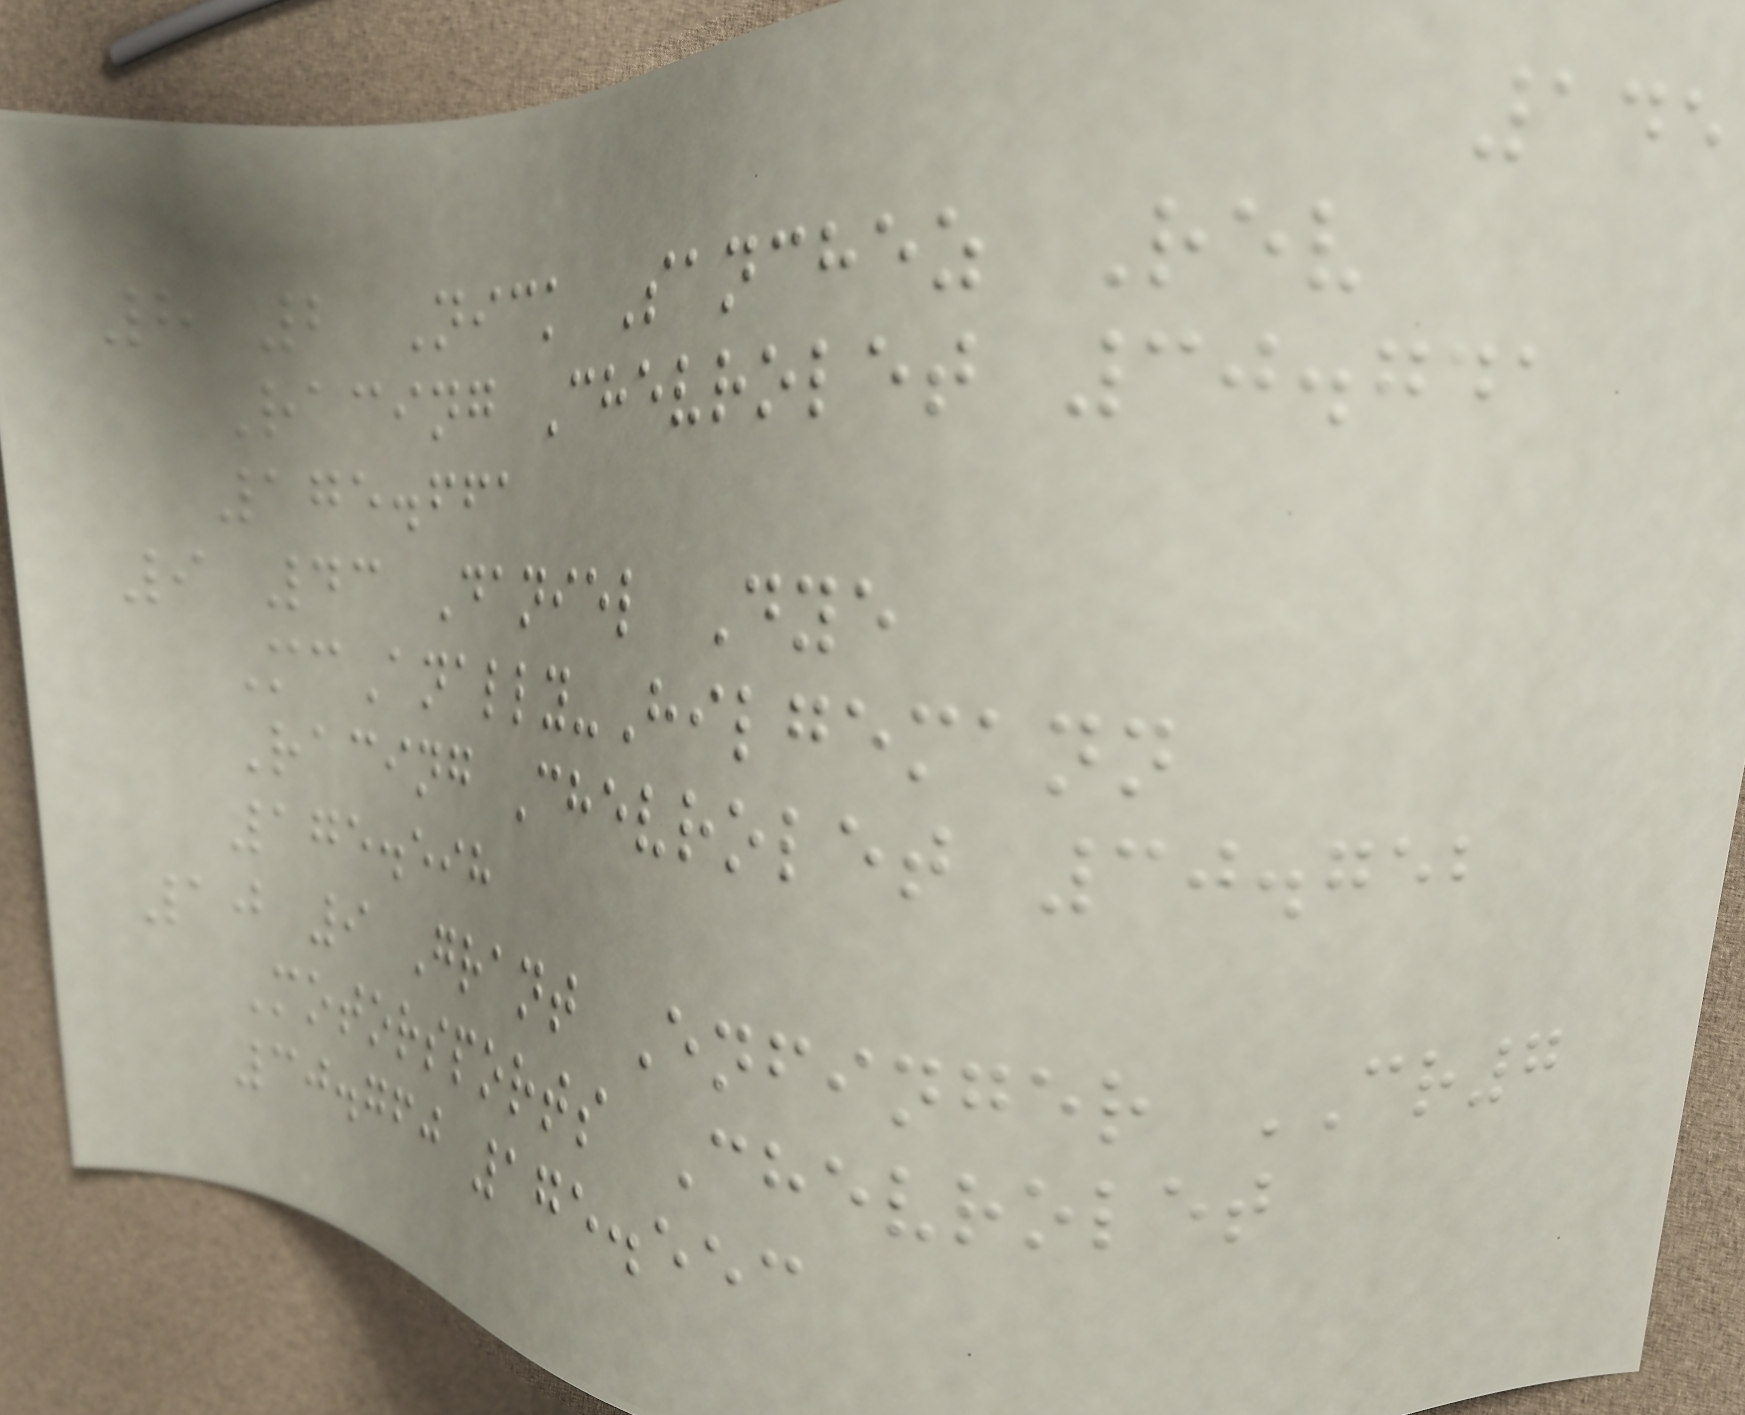145
8 2 Nick Sanchez Rev
Racing Chevrolet 30.741
175.661
9 43 Daniel Dye
McAnally-Hilgemann
Racing Chevrolet 30.752
175.598
10 9 Grant Enfinger CR7
Motorsports Chevrolet
30.760 175.553
